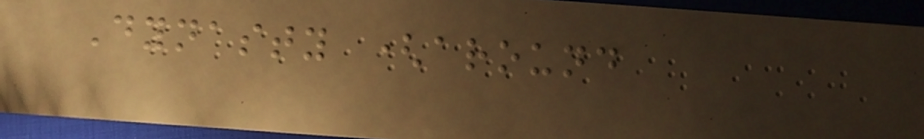Dynasty (around
